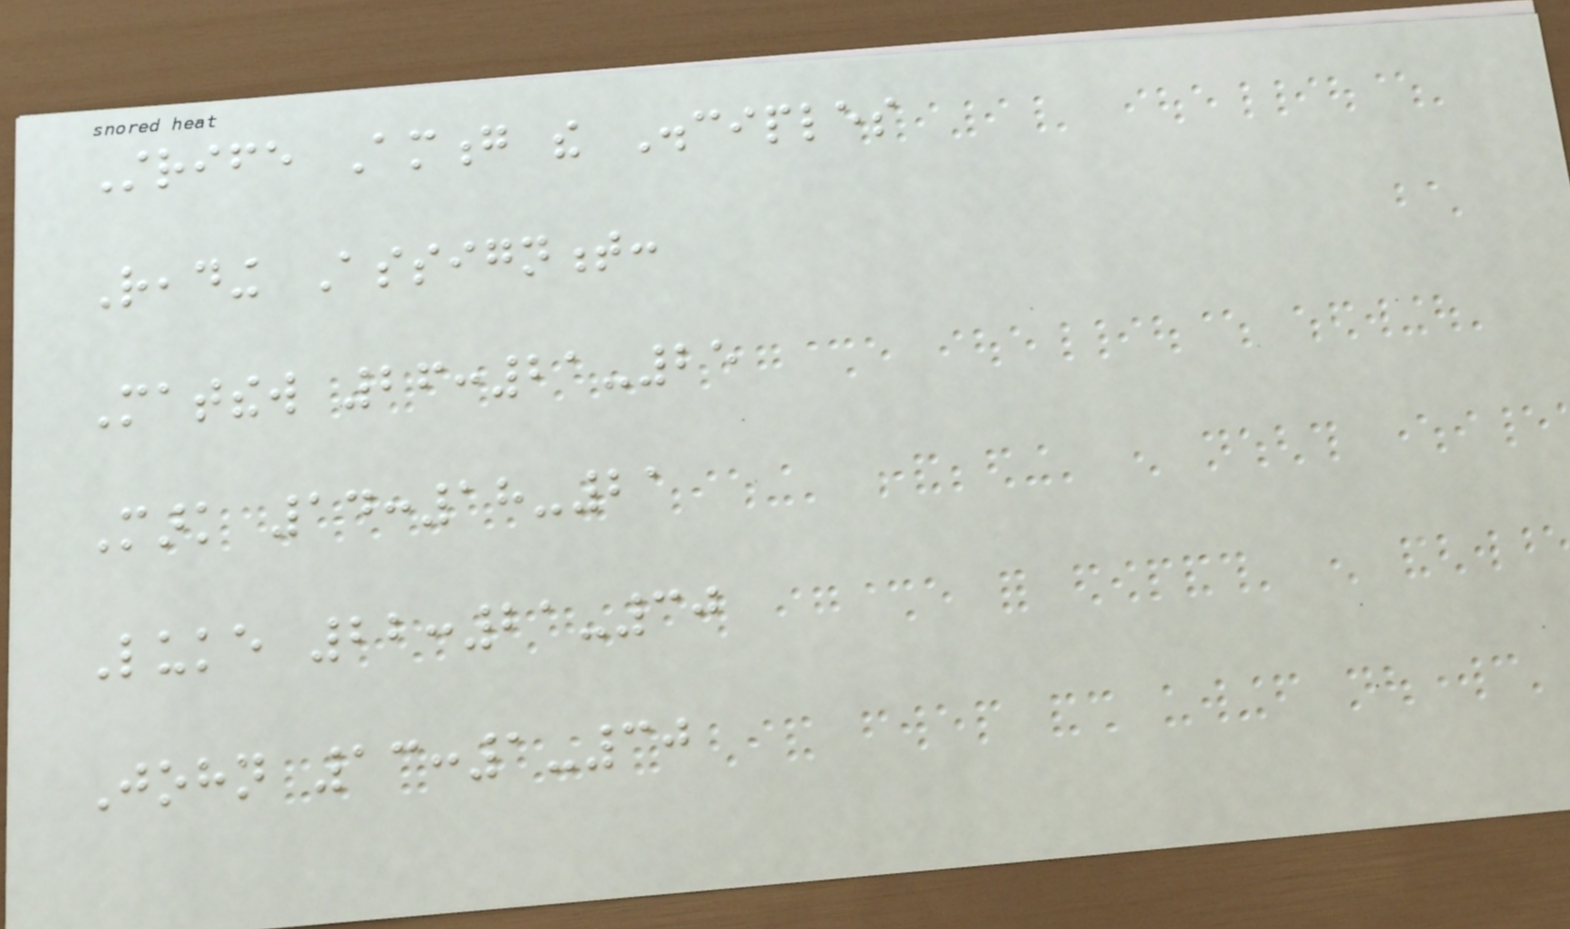Strife Among the Disciples
Reading Assignment:
Matthew 26:21-25
Mark 14:18-21
Luke 22:21-30
John 13:1-30
